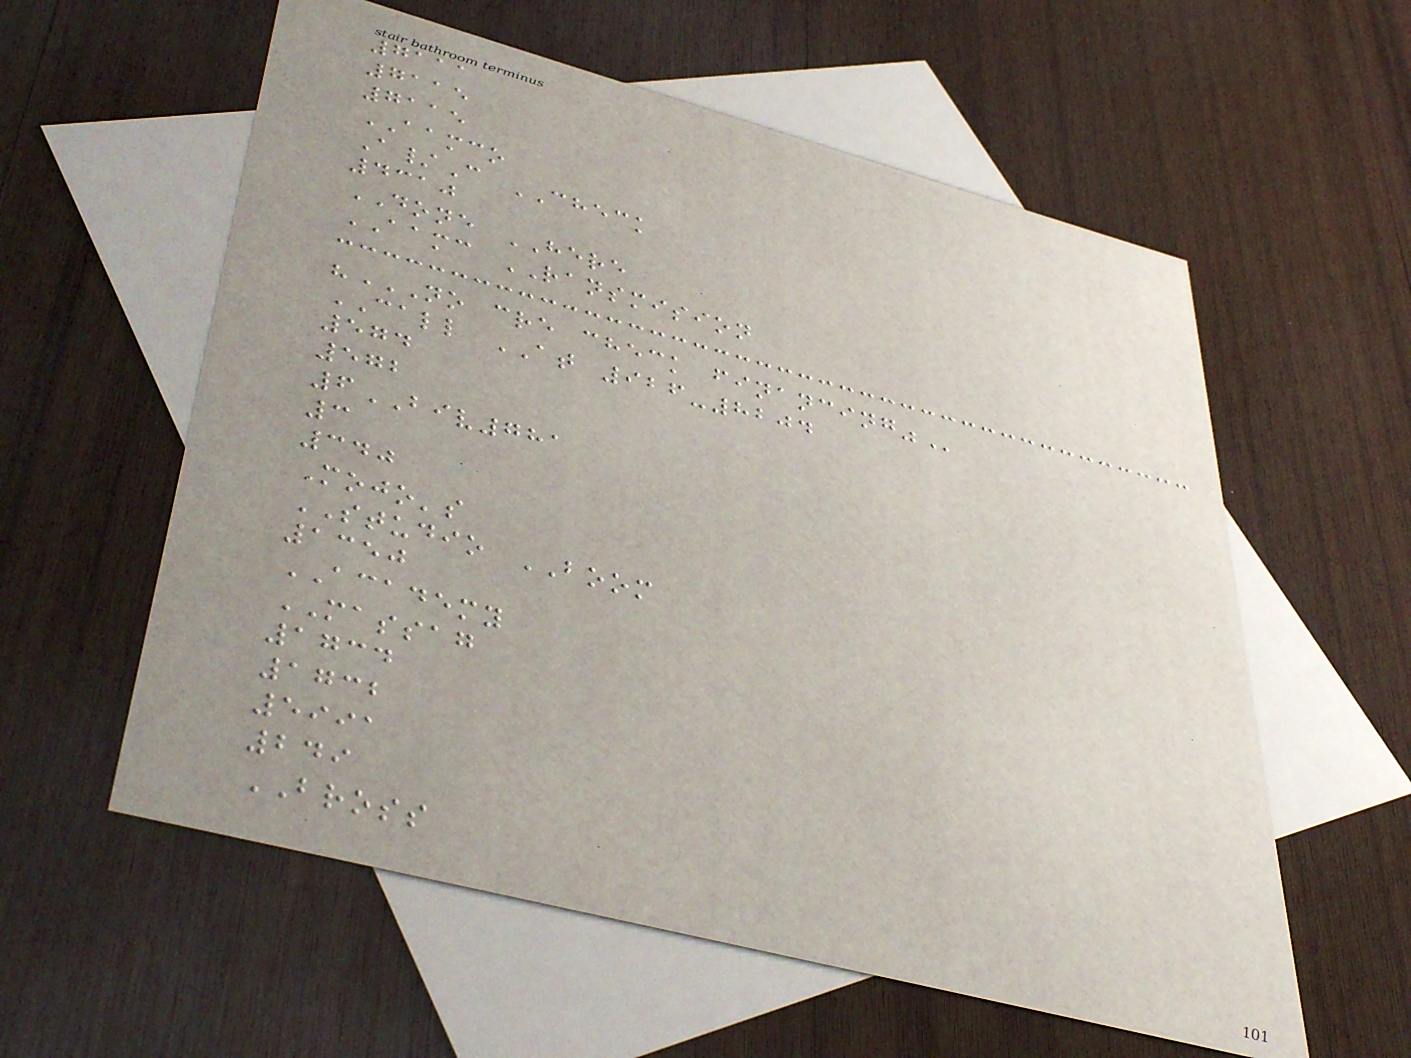7111
7115
7115
AAMCO
A/C CHECK
4310
DONE HERE
AAMC RANSMISION
"NO CRE CHECK FINANCING"
CALL AT 926-8204
574
572
6BIV781
3
340
Mojo's
STUDIO BOOM
1350
ACADEMY
MASSAG
1734
1732
5991
249
BROSS
